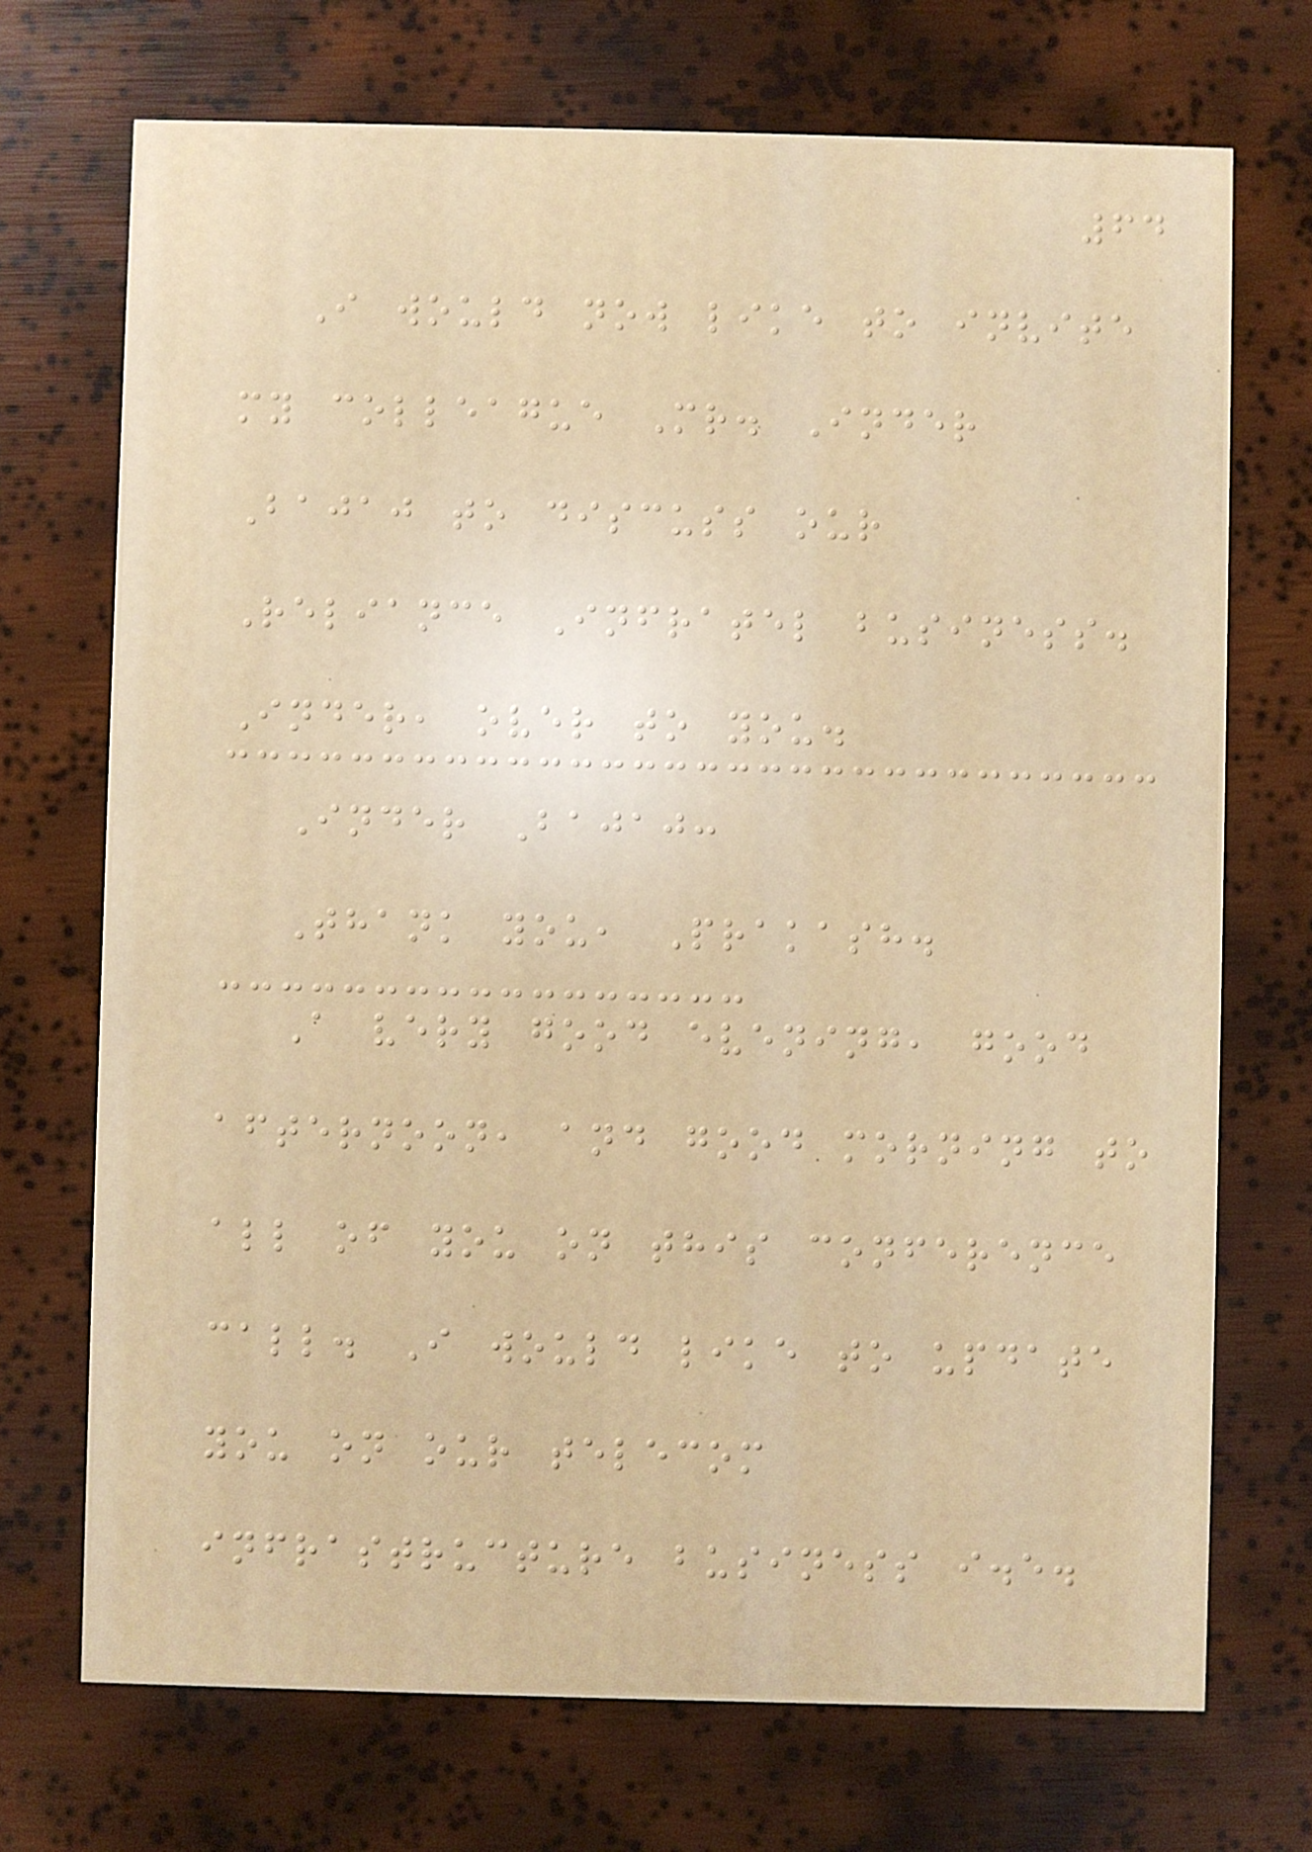64
I would now like to invite
my colleague Mr. Inder
Bajaj to discuss our
Reliance Infratel business.
Inder, over to you.
Inder Bajaj:
Thank you, Prakash.
A very good evening, good
afternoon, and good morning to
all of you on this conference
call. I would like to update
you on our telecom
infrastructure business i.e.
